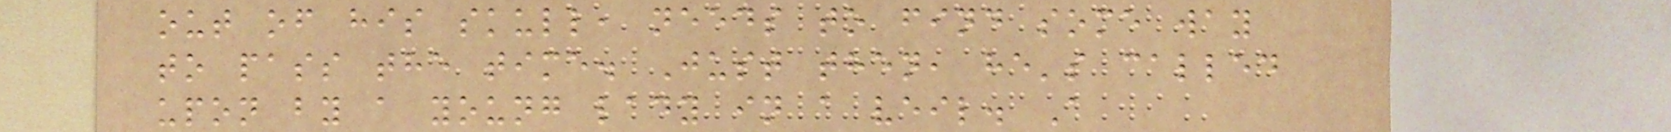out of his skull, needs to find some way
to pass the time. Just then, he's called
upon by a young lady in a veil. A
